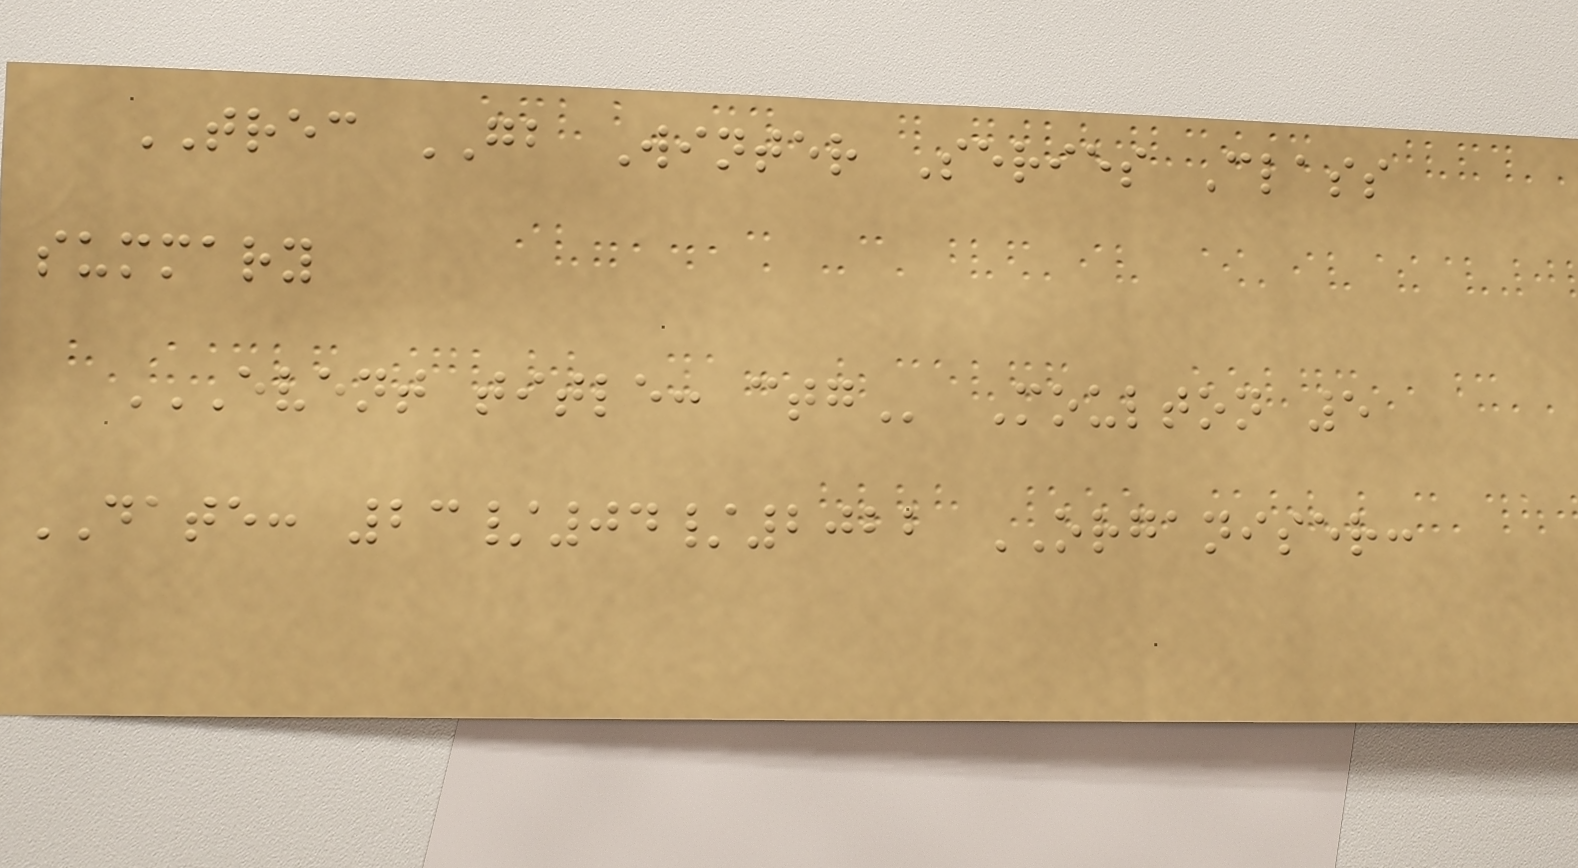TREC GB Winter Series Class
summary
EVENT TITLE: CTG Moulton 5
DATE: 23/04/2022 ORGANISER:
